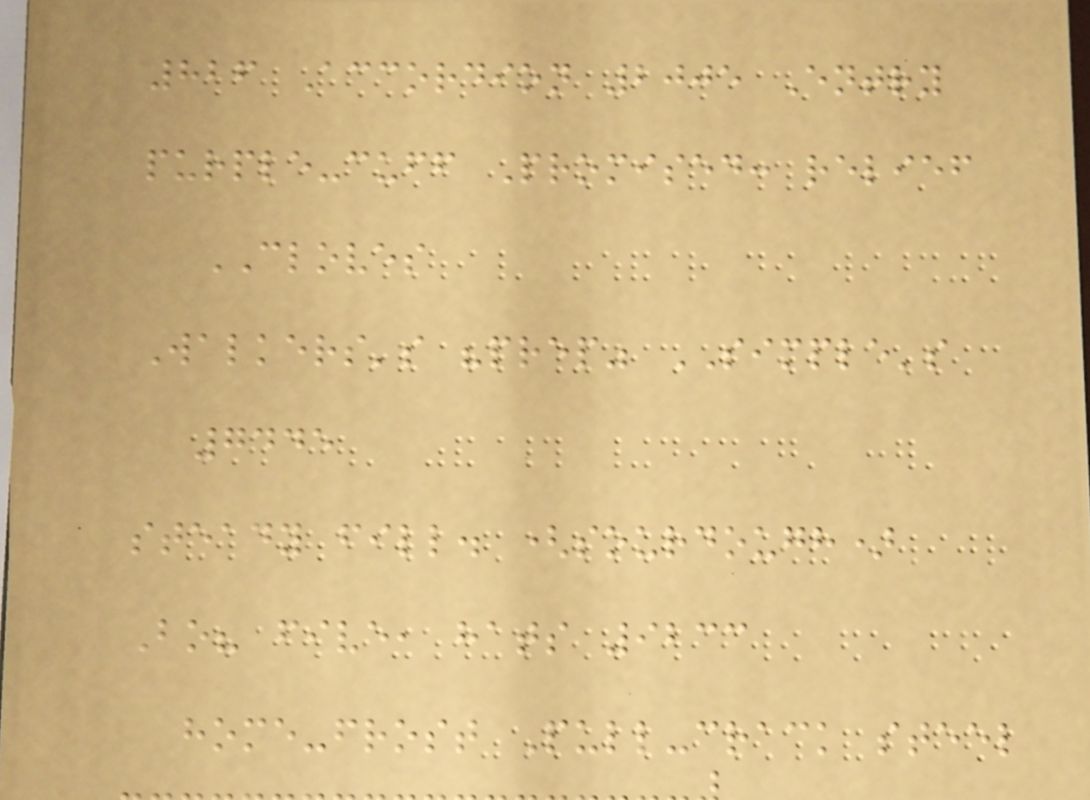826 Accordion 2005 Entry
purple-cuff Promised: relief
CLOVES
Walkers's "prep" SIMPLE's
7445
steady fill. (sourdough)
Bo? five, hats 9233
home-frost Pull-crack steel
